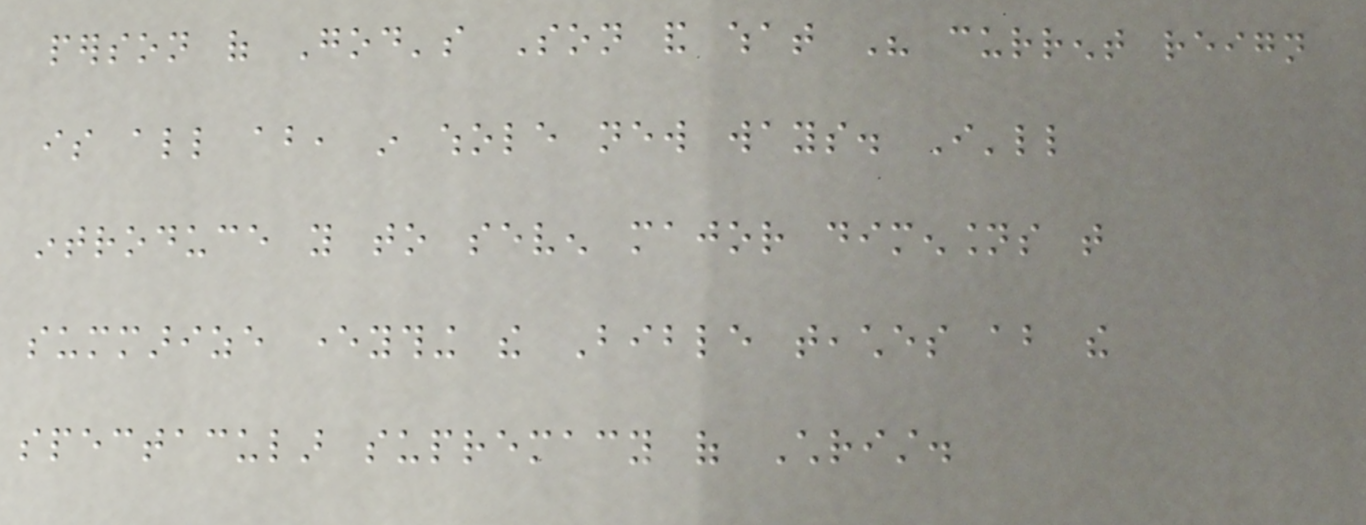person of God's Son and what His current reign
is all about, in whole new ways. I'll
introduce you to seven major dimensions that
summarize everything the Bible teaches about the
spectacular supremacy of Christ.
